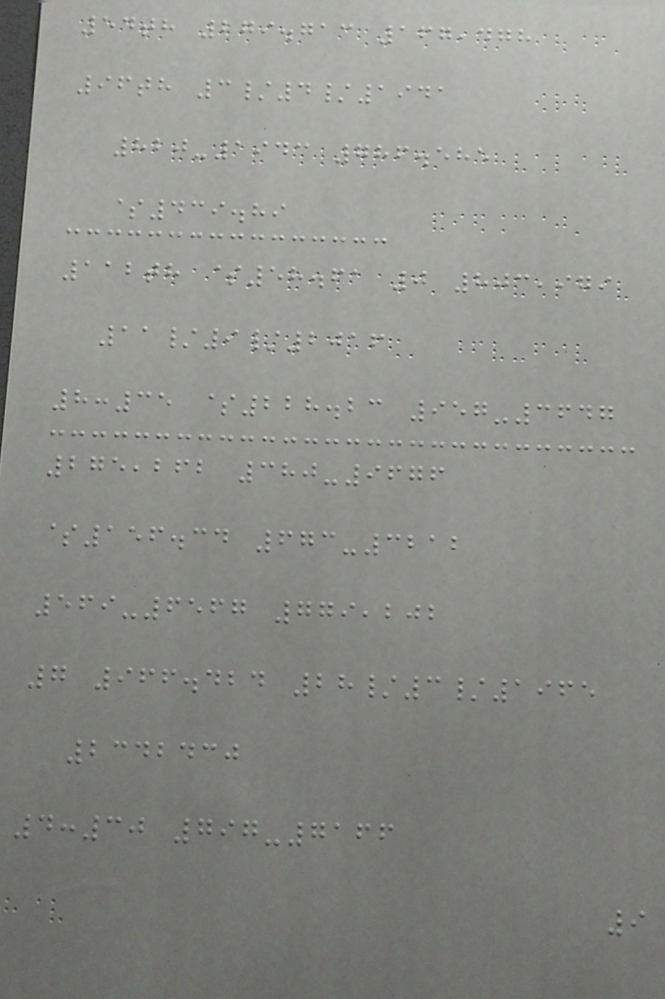54th 279.713 167,478
96th 3/4/1941
820-1943 786.585
$439.89
112th $58.61 0 803,979
11/9/2016
8:35 $228.23 957-3647
275,262 380-9676
$156.34 673-3212
569-6567 779,202
7 966.424 28/3/1965
2342430
4:30 797-7166
9
